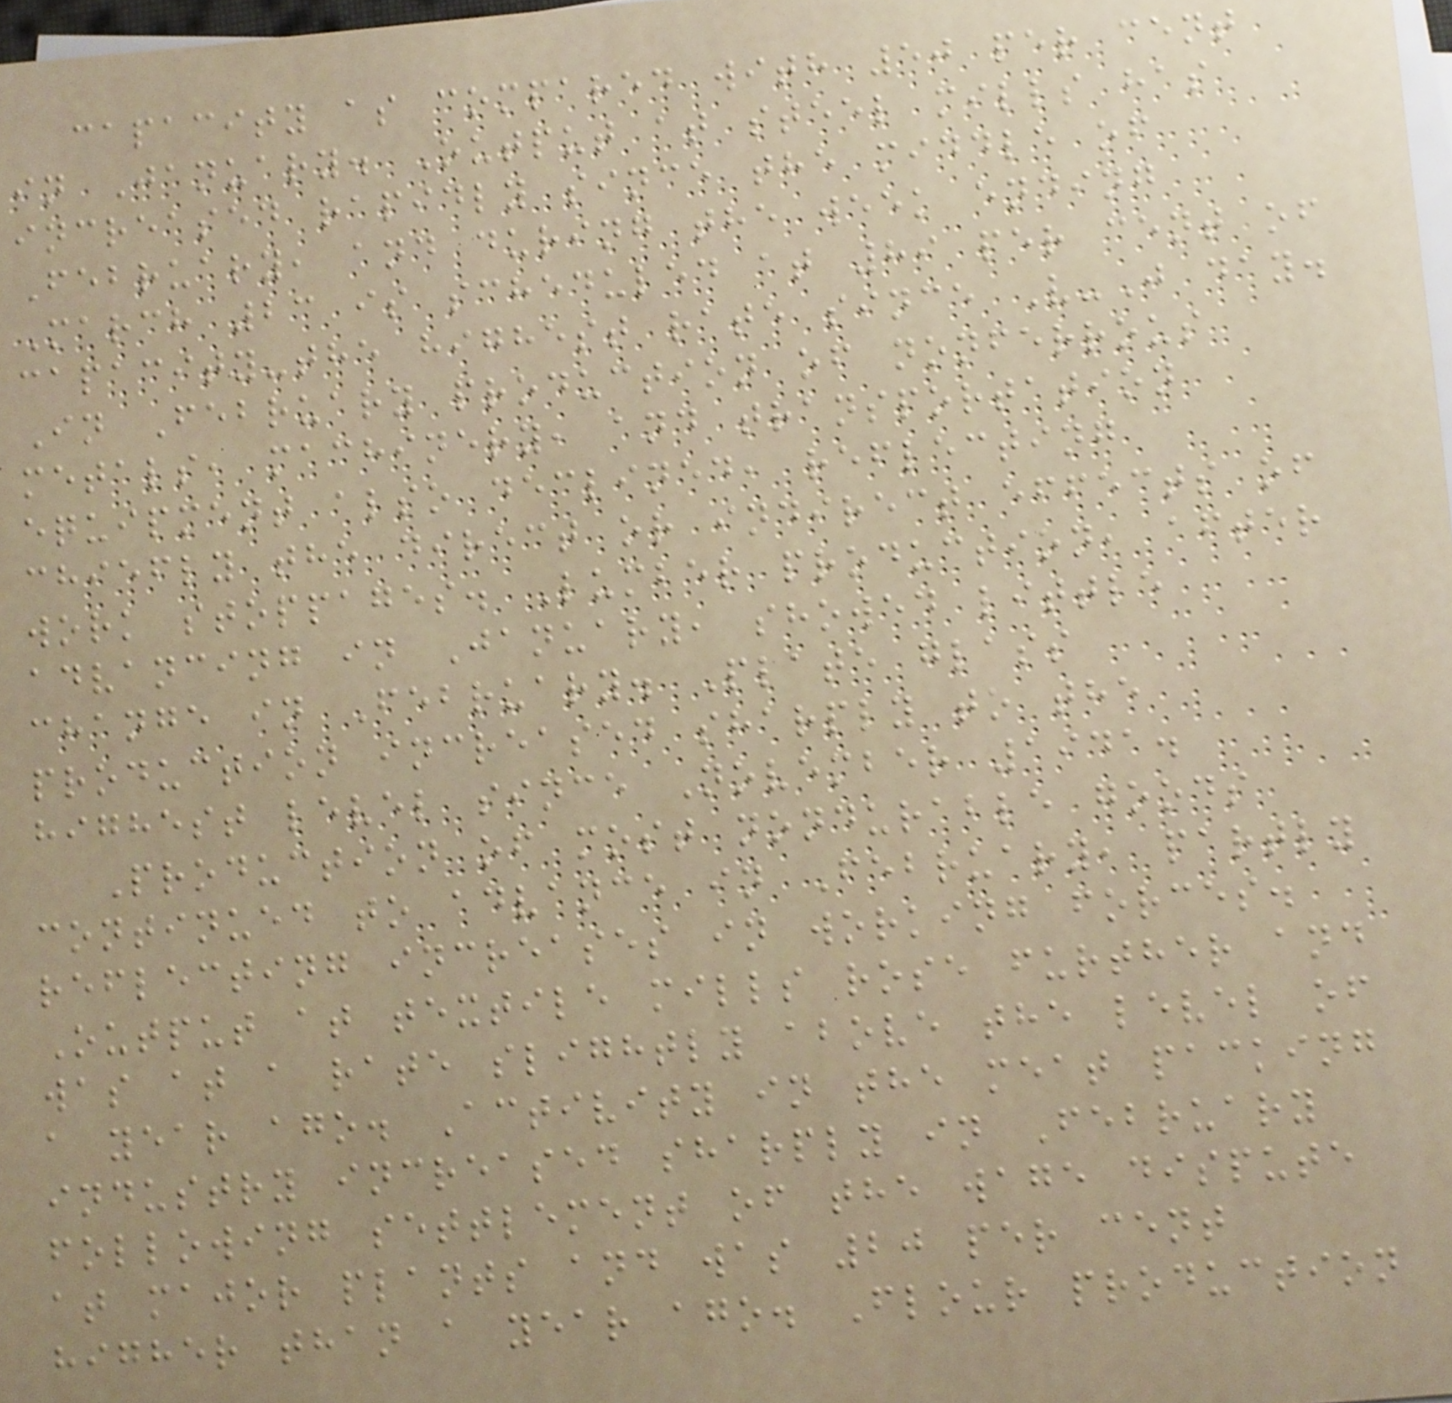capacity as compared with 50 per cent
in January. Output at steel mills has
increased rapidly since the middle of
February, and during the week ending
March 23 is scheduled at 89 per cent of
capacity-the highest rate since V-J day.
In February production of nonferrous
metals, machinery, and transportation
equipment also declined, reflecting
chiefly the direct or indirect effects of
work stoppages. Lumber production, after
advancing in January, showed little
change in February. Plate glass
production increased sharply to the
highest level since November 1941.
Production of most nondurable goods
continued to advance in February, partly
reflecting increases in working forces.
Output at textile mills rose further and
was at a rate slightly above the level of
a year ago. Activity in the meat packing
industry increased sharply in February
following settlement of the wage dispute
at major plants and was 20 per cent
higher than a year ago. Flour production
